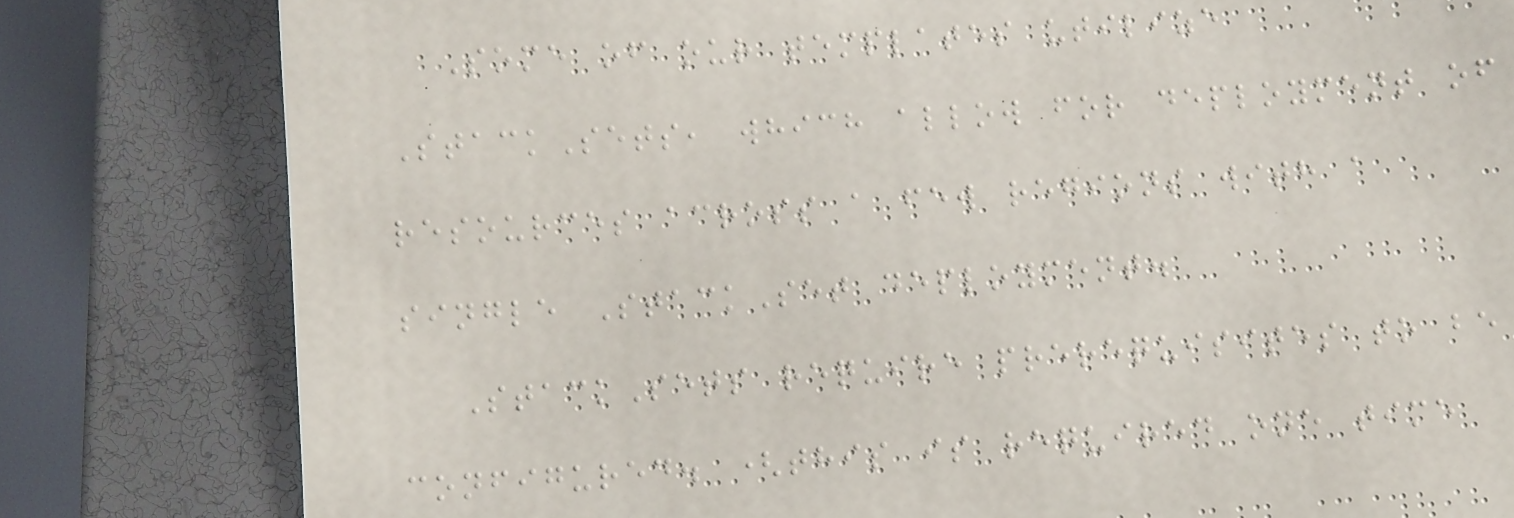Some of our templates utilize
StackSets, which allow for deployment of
resources across a few regions with a
single StackSet deployment.
StackSets require prerequisites to be
configured. (this is required one time
